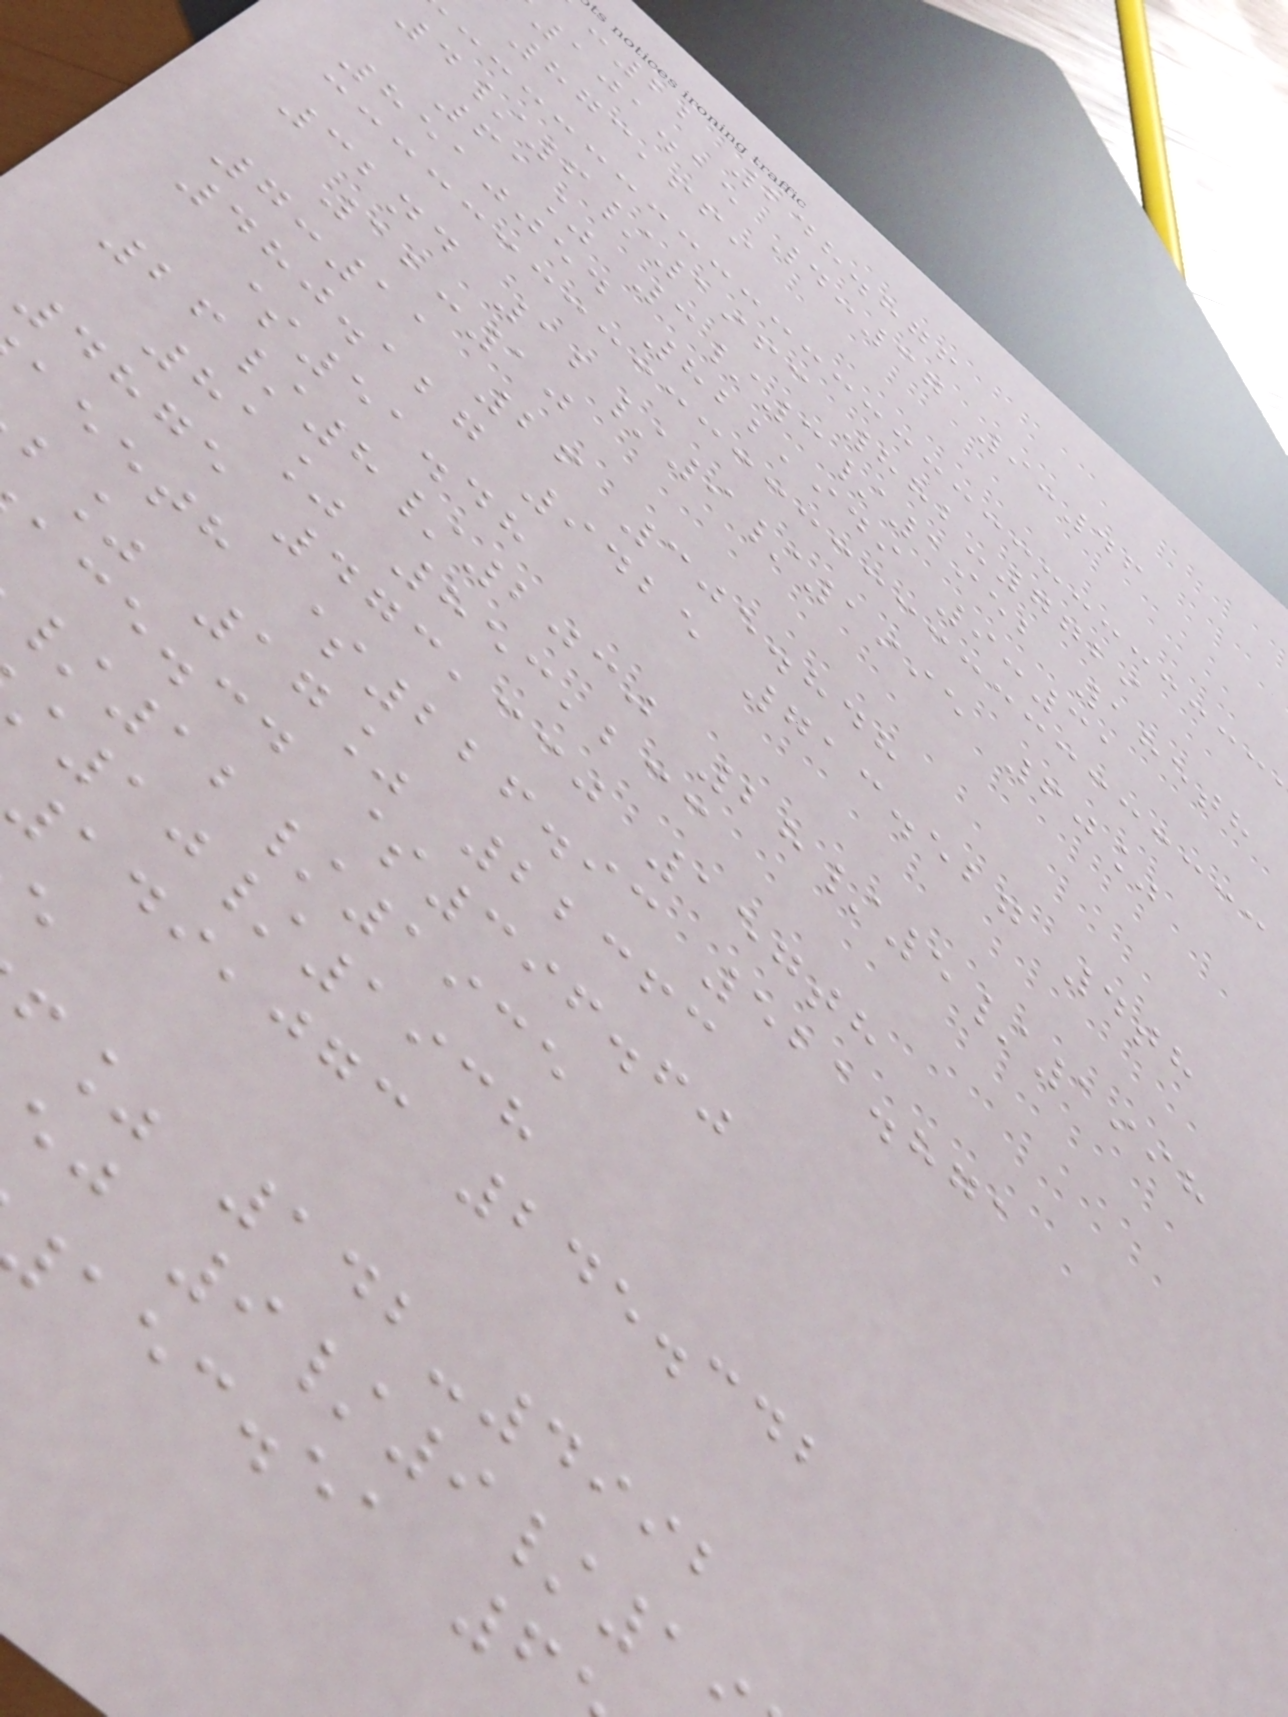:22 248.876
101.15 4:37 9:46
873,669
4/6/1963 882-7729
61% 3/3/1952 185th
8510054 822,949 9:31
32nd 12/9/1995 60%
12:10
7:11 26 305.848
480.127 9425 713.527 4th
$51.48
26/8/2030 28/5/1998
81% 853,233
4875 473,330 157th
aeeth $226.93 521.871
b% 17% 22363
ace.cd $396.60
/12/1935
10/1938
149,073 245.342
% 142-4992
j 9/9/1
aec.ea 6
